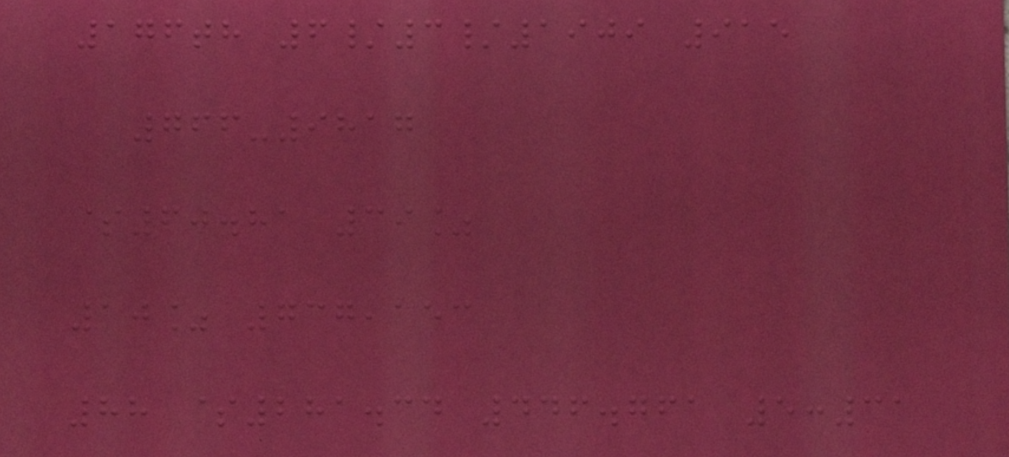176th 6/3/1909 915
766-9817
$60.81 39%
10% 737,153
88 $281.34 446.761 5:31
